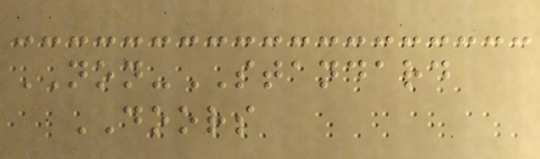NON-STANDARD
DOORS
